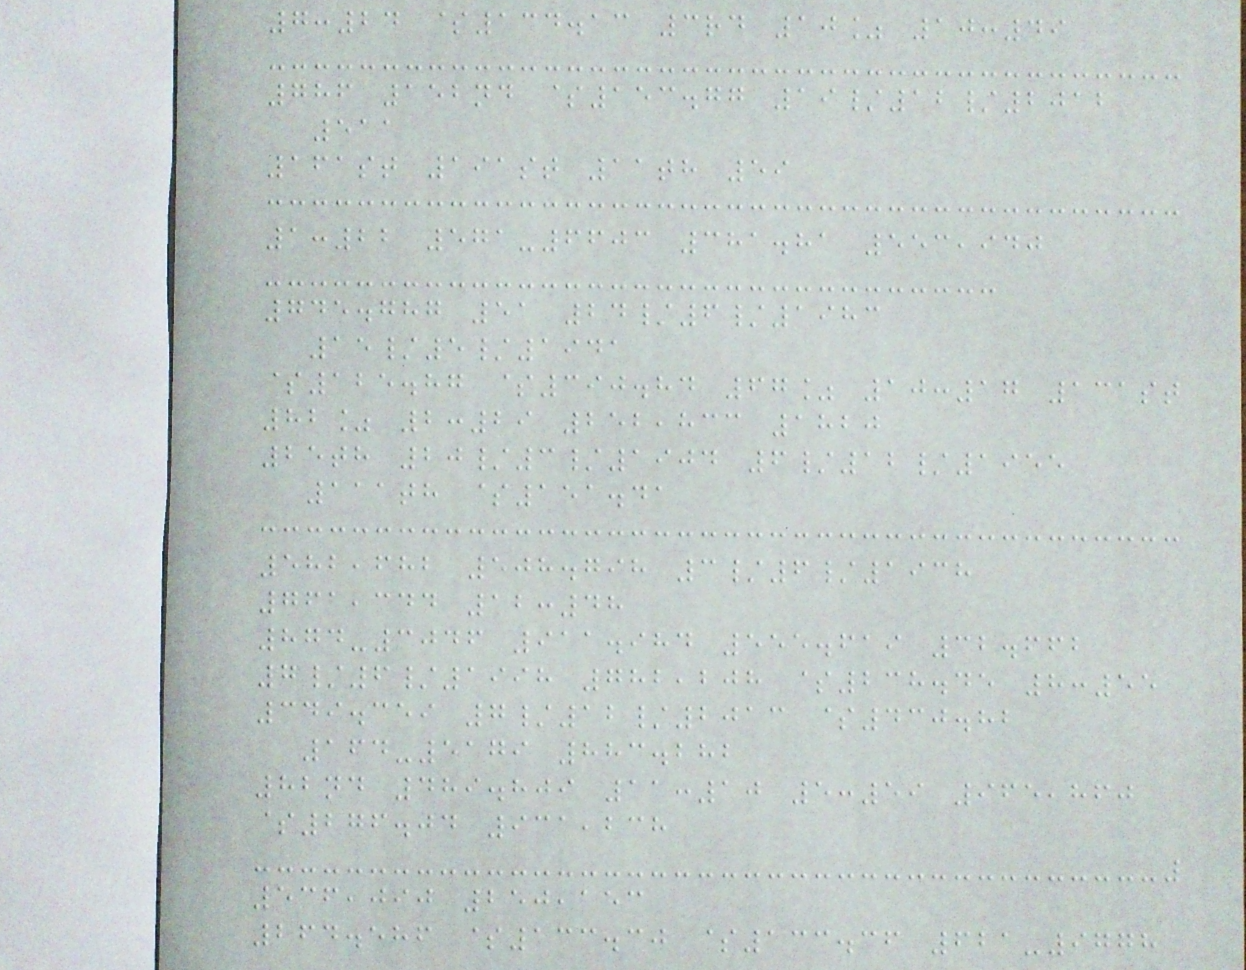7:24 $134.13 3rd 10% 10:49
786 152nd $153.77 19/12/2012
511
161st 191st 11th 59
1:22 571-6603 381.81 553,940
745.787 51 24/6/1983
15/5/1941
$125.87 $390.84 67% 10:17 131st
82% 2:29 252,833 1820
25th 20/3/1904 6/12/1955
111th $151.41
582,682 508.798 3/6/1938
761,344 12:48
874-3046 911.984 555.619 32.662
7/6/1998 782,208 $238.45 8:55
349.359 7/12/2013 $430.82
164-5179 883.282
82nd 489.809 11:10 5:59 965,860
$276.04 931,238
536,090 250,153
264.586 $133.30 $133.36 621-9778
